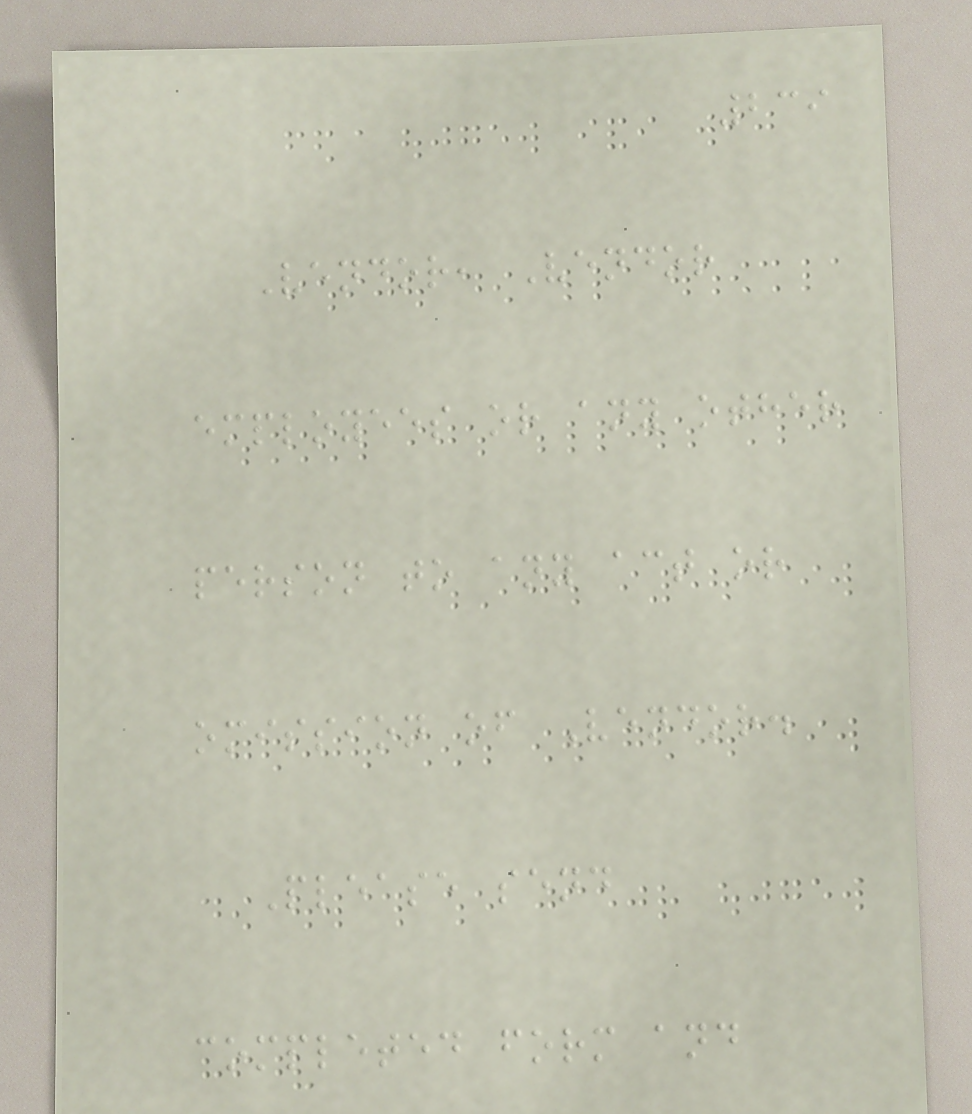239
Vendor, Vendor
employees or any other
person to any act or
omission of Vendor.
Please send
completed form and
